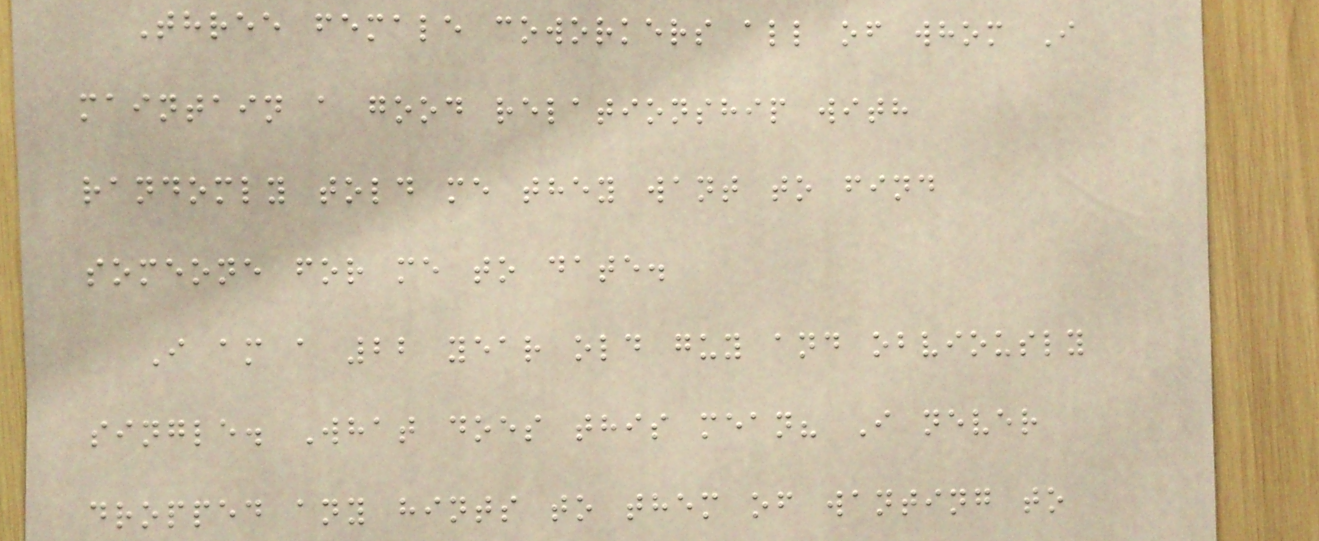Three female coworkers all of whom I
maintain a good relationship with
randomly told me they want to find
someone for me to date.
I am a 22 year old guy and obviously
single. What does this mean? I never
dropped any hints to them of wanting to
